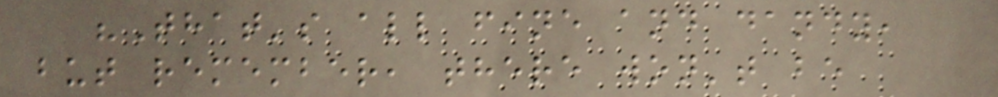"That's all fine and dandy,
but remember, there won't be
